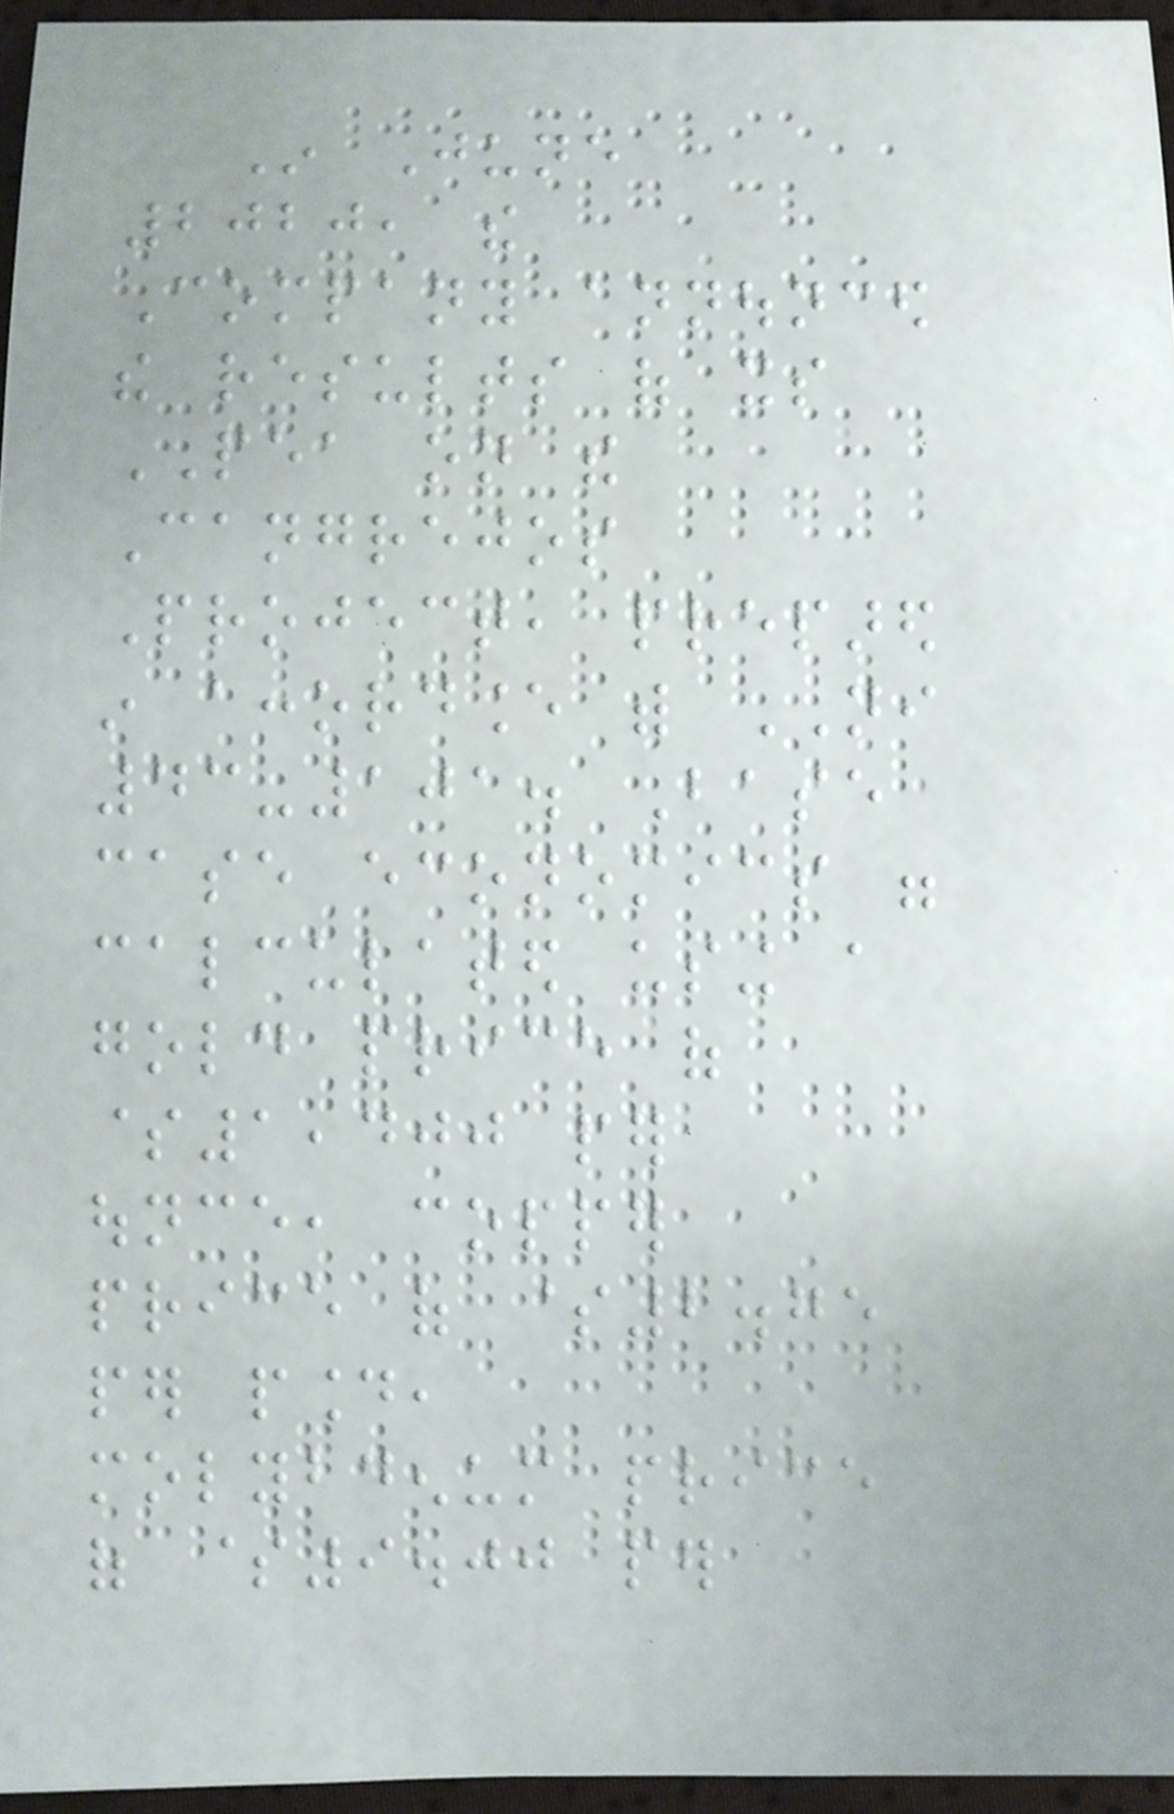In June
2020, the
Company announced
the results of its
PEA on the
Cangrejos
Project, prepared
in accordance with NI
43-101. Base
case economics were
calculated using a
gold price of
$1,400 per
ounce, copper
price of $2.75
per pound,
molybdenum price
of $9.00 per
